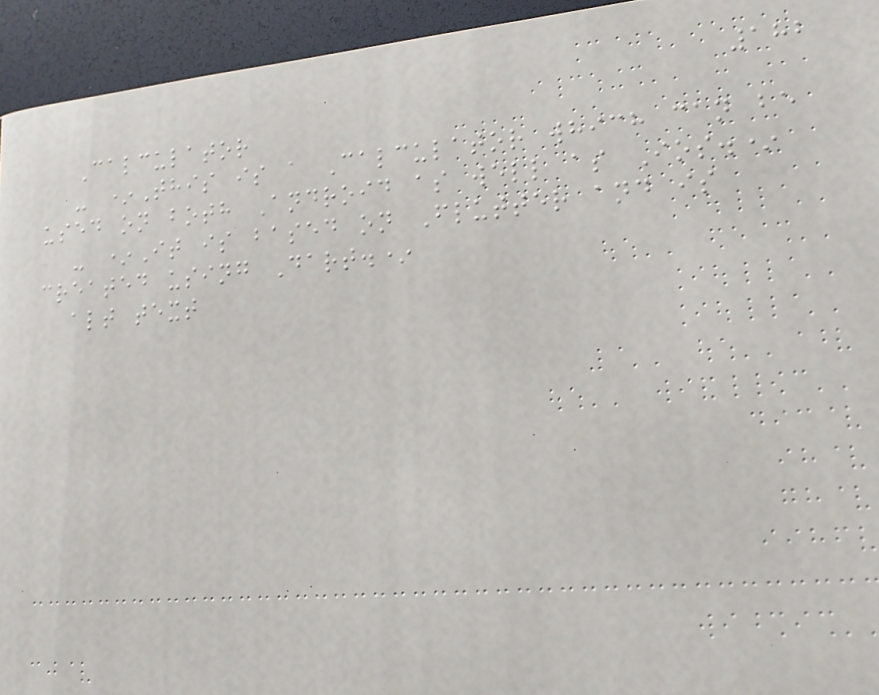182
Calculator
- *This is a Calculator which can be
used on both Android as well as Ios.*
- *It is based on Flutter and is
created using Dart.*
alt text
